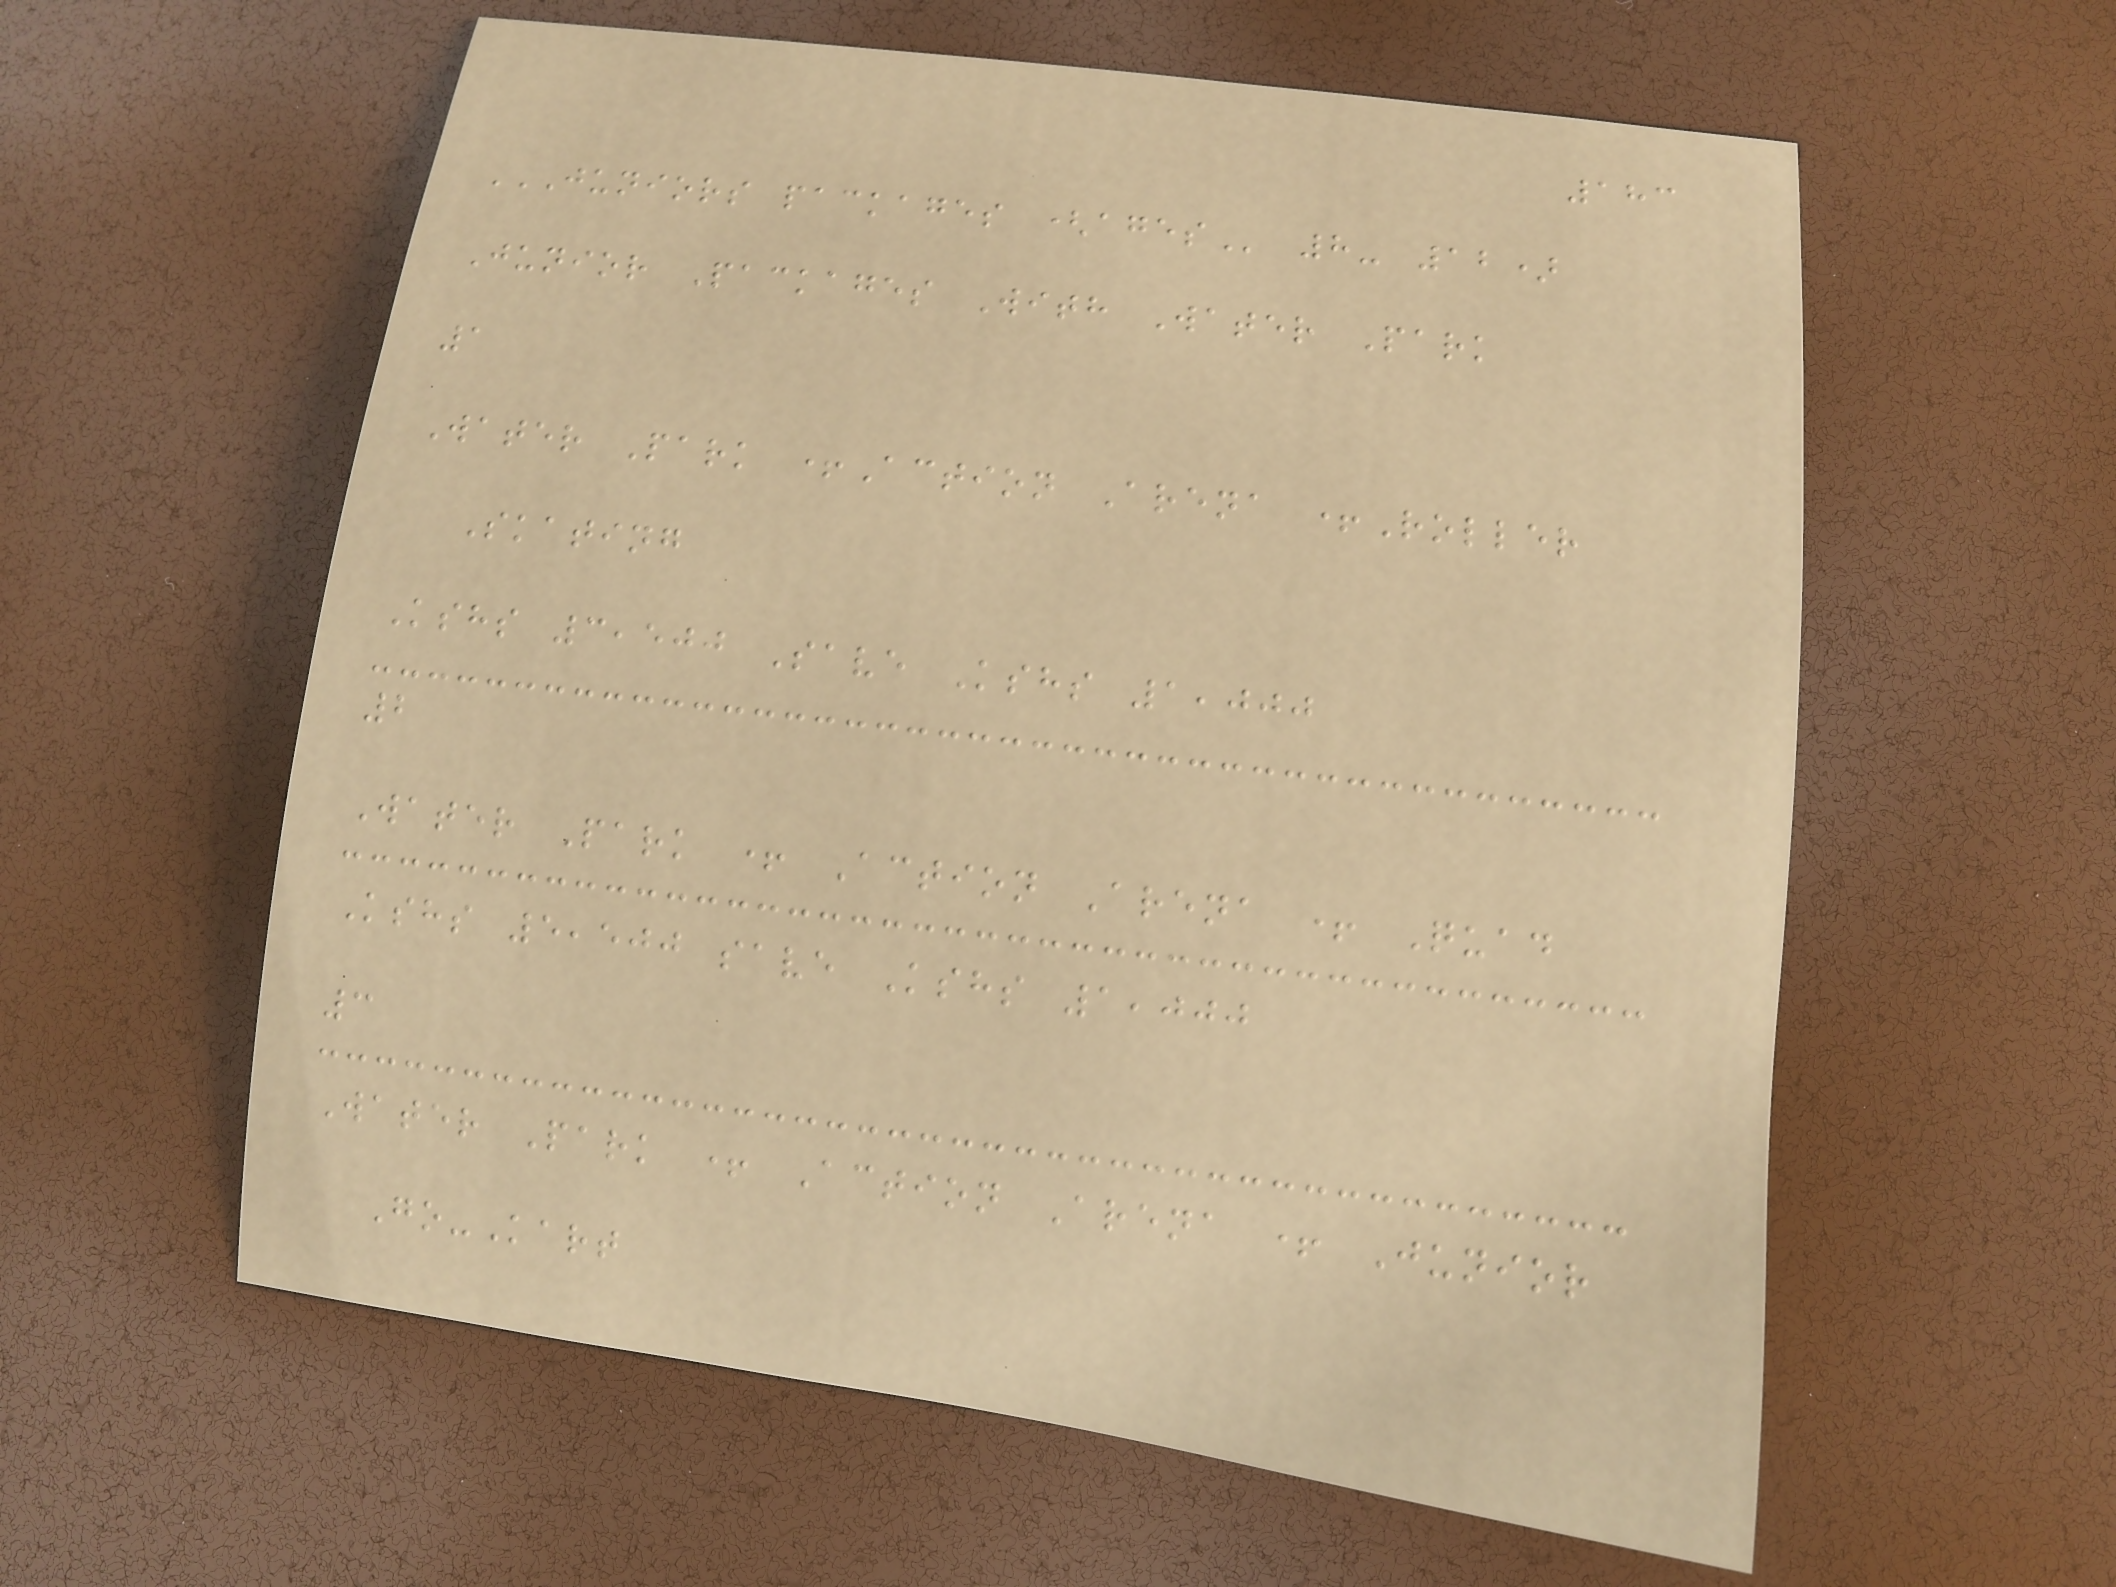183
JUNIORS PACKAGES (AGES 8- 12)
Junior Packages With Water Park
1
Water Park +Action Arena +Roller
Skating
Kshs 3,500 Save Kshs 1,000
2
Water Park + Action Arena + Quad
Kshs 5,500 save Kshs 1,000
3
Water Park + Action Arena + Junior
Go-Kart
